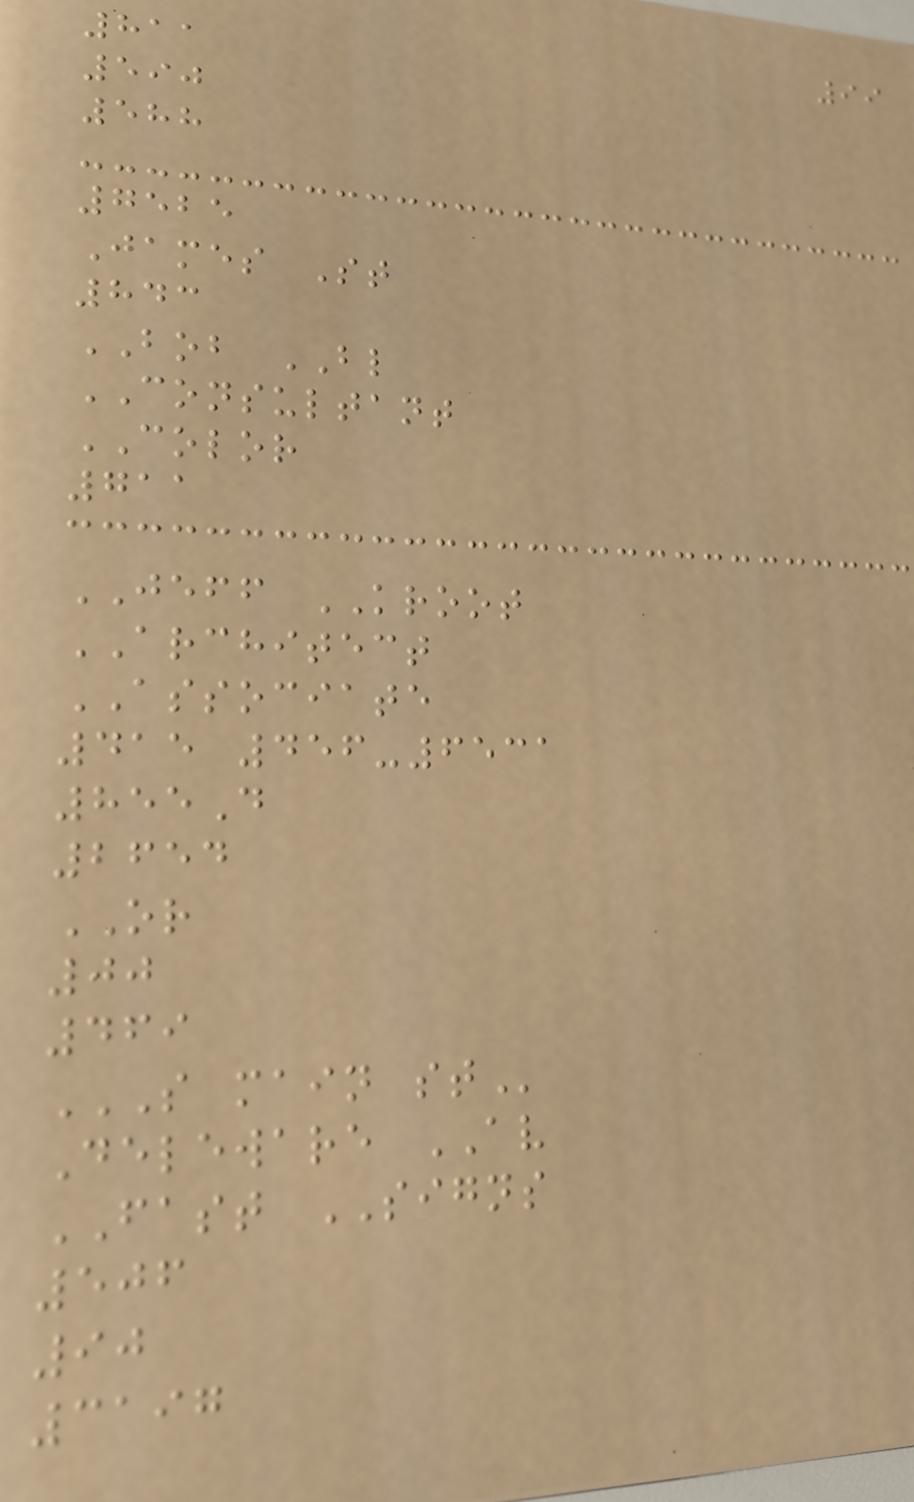99
811
590
588
7525
James St
843
BOB BL
CONSULTANT
COLOR
711
JEFF KROOT
ARCHITECT
ASSOCIATE
415 456-6531
855D
2654
OR
00
469
S MAIN ST
Deleware AV
FAST SIGNS
506
90
3197
